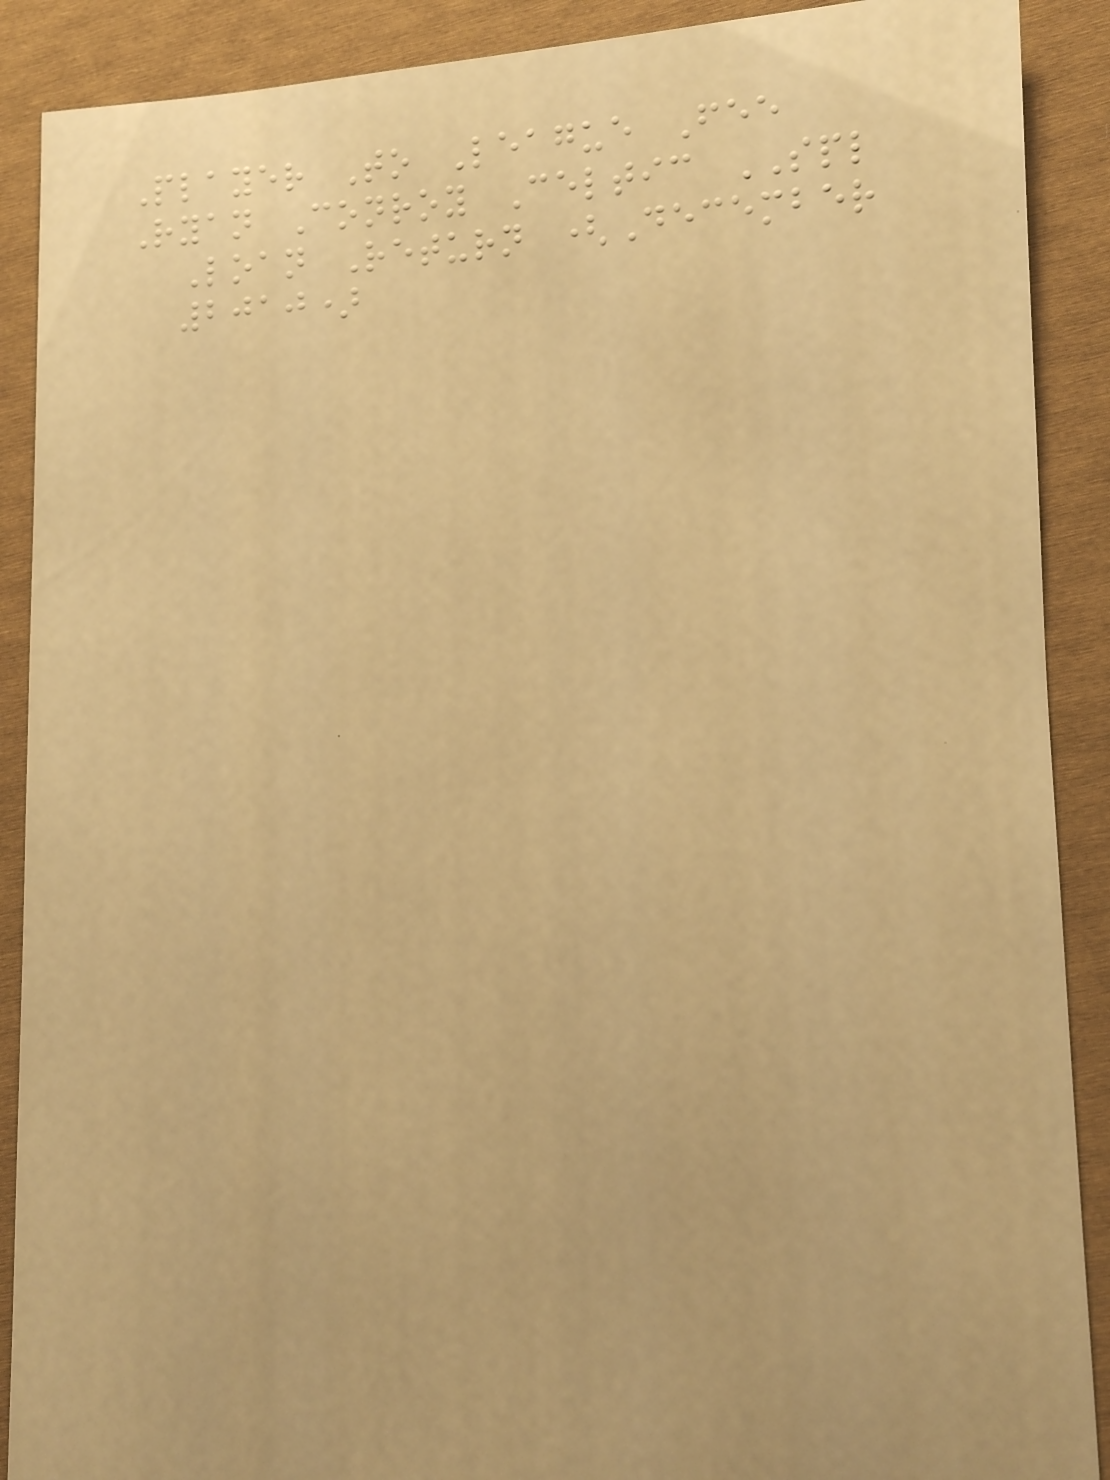Player To League Fee
Ryan Conroy Celtic SPL
Loan Return (December
2010)
